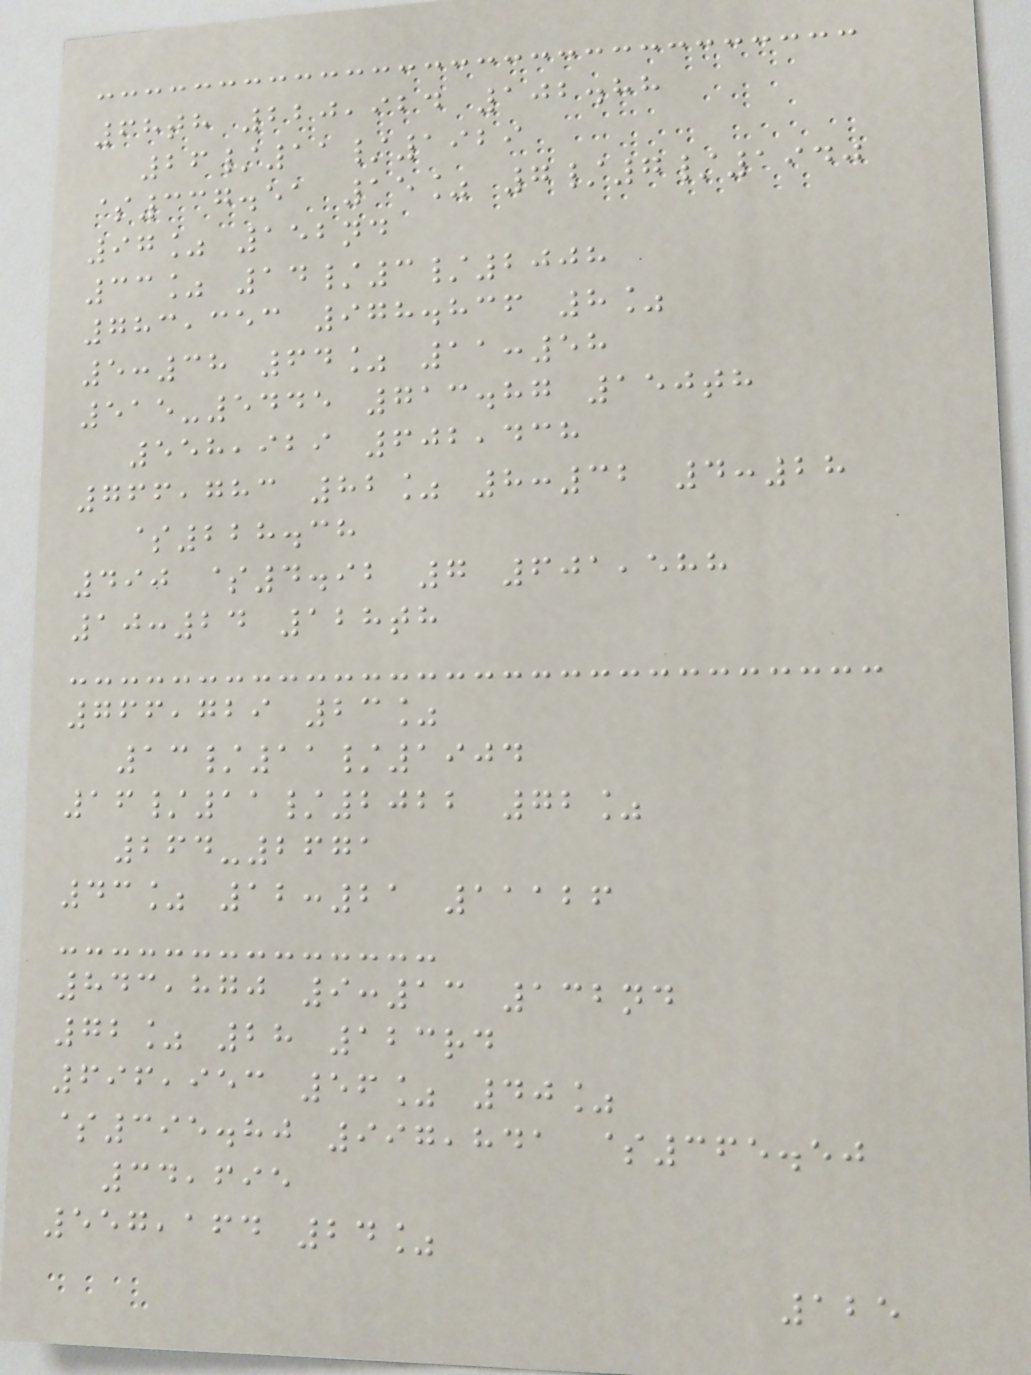68th 220,924 102.88
26/11/1929
$337.51 15% 7/7/1940
97% 152nd
33% 14/3/2008
783,353 978.836 8%
5:38 64% 11:58
515-5445 713.87 150th
558,929 602,438
766,783 82% 8:32 4:28
$228.38
490 $4.92 7 601,588
10:24 128th
766,729 23%
13/11/1904
16/11/2022 72%
264-2671
43% 12:21 11126
843,870 9:13 132nd
72% 28 123rd
696,953 56% 40%
$395.80 997,841 $365.50
34,695
557,164 24%
125
